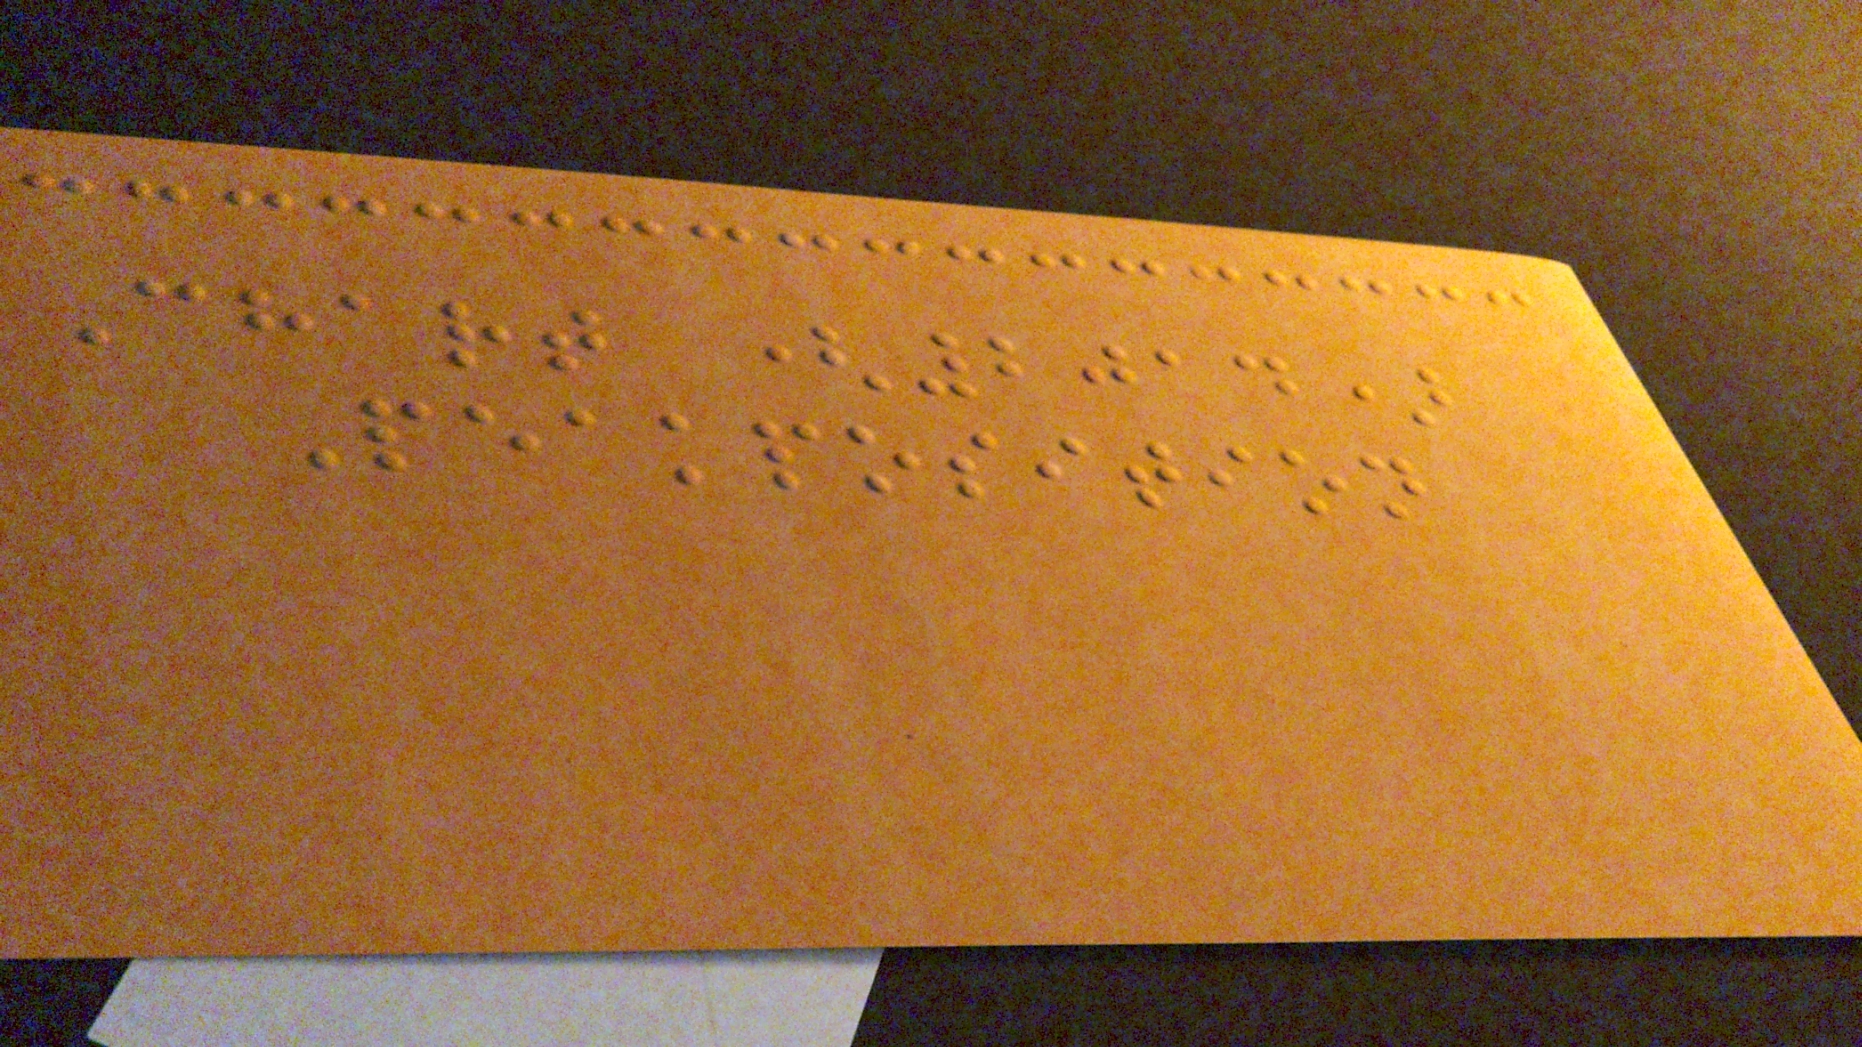Chart (2014)
Peakposition
